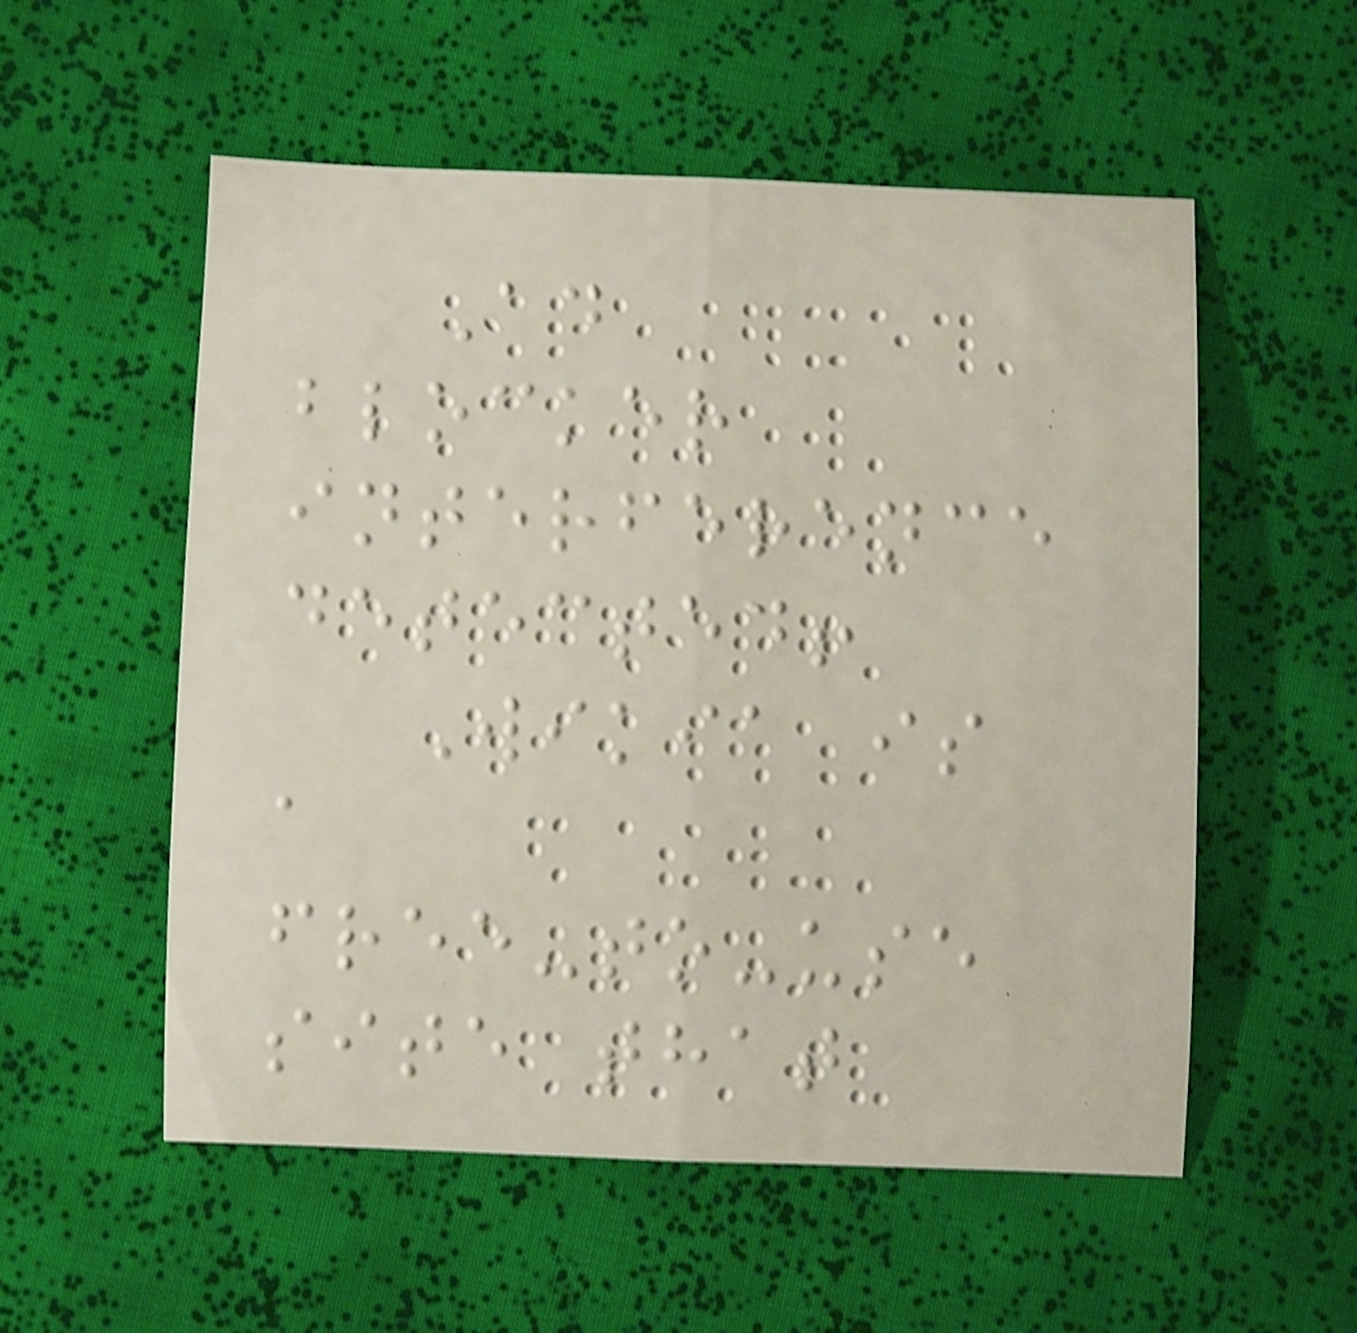Ad
blocker
interference
detected!
Wikia is
a
free-to-use
site that
